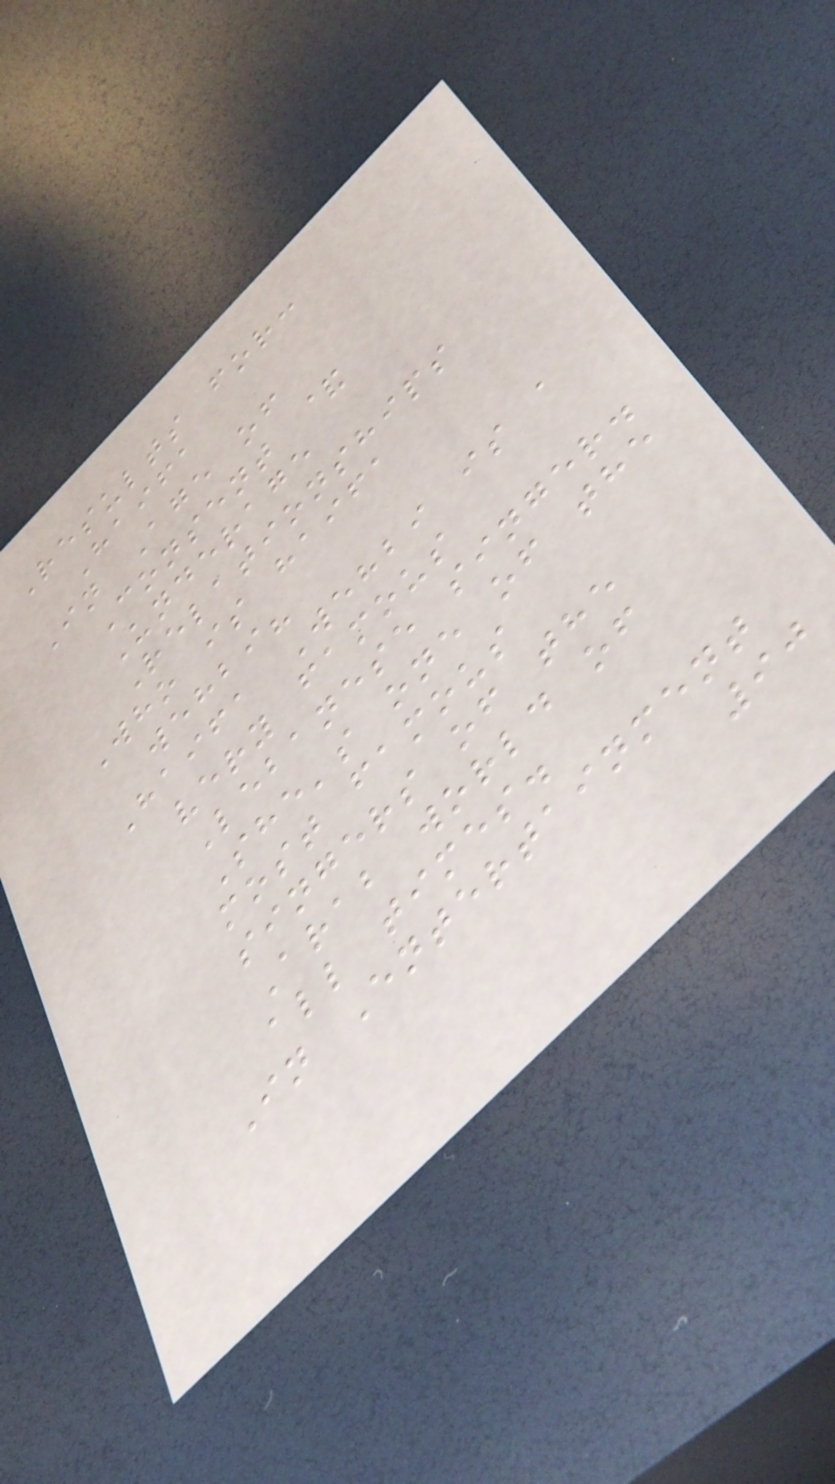Results for:
Haifa
In Age of
Consent &
Underage
Relationships
Who is haifa
wehbi?
Haifa Wehbi is a
very famous
Lebanese singer.
She's one of the
most famous
singers of the
Arab world of
all times.
In Entertainment
90
